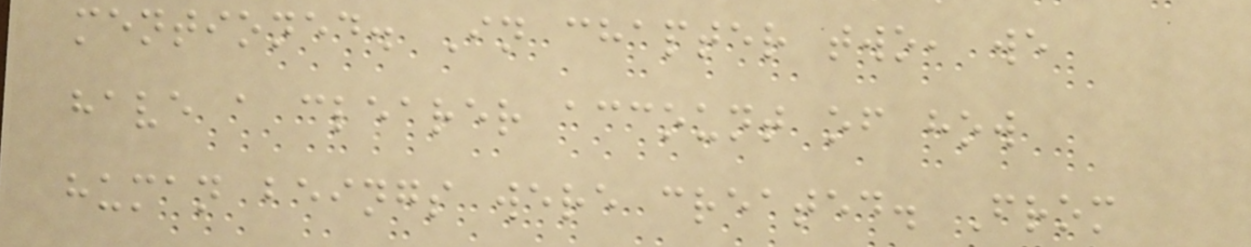mentioned. In chapter two, we
have a clearer account of how
human beings were created. From
